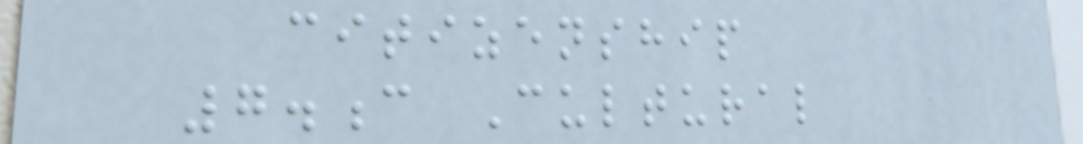citizenship
7.c Cultural
